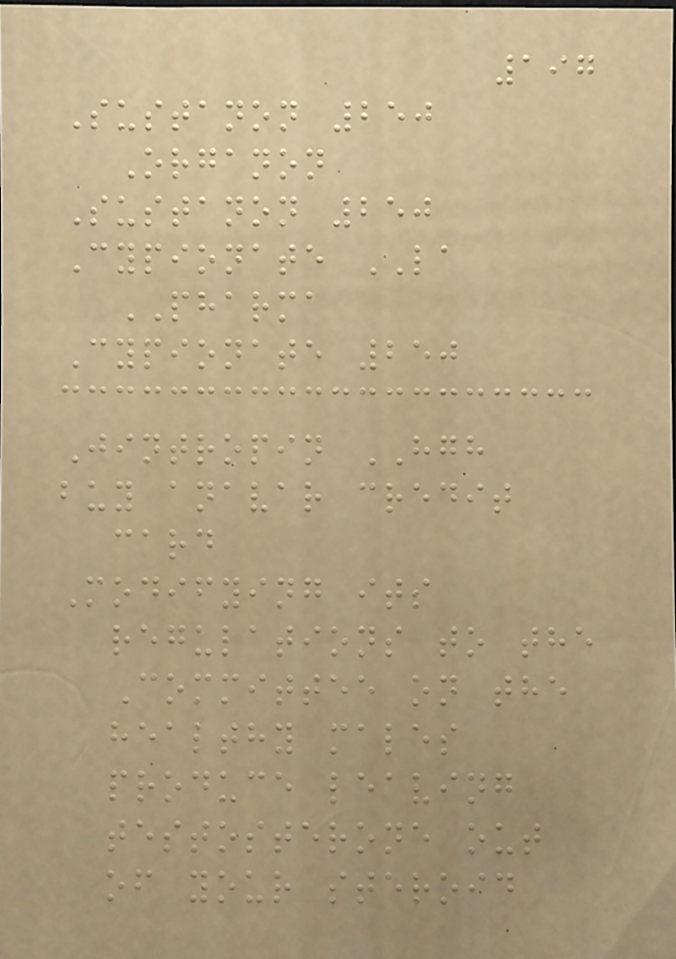197
Sustanon 250
Organon
Sustanon 250
Cypionate LA
PHARMA
Cypionate 250
Jintropin HGH
buy anavar credit
card
Modifying its
regulations to the
Committee on the
healthy males
produce leaving
testosterone out
of your steroid
